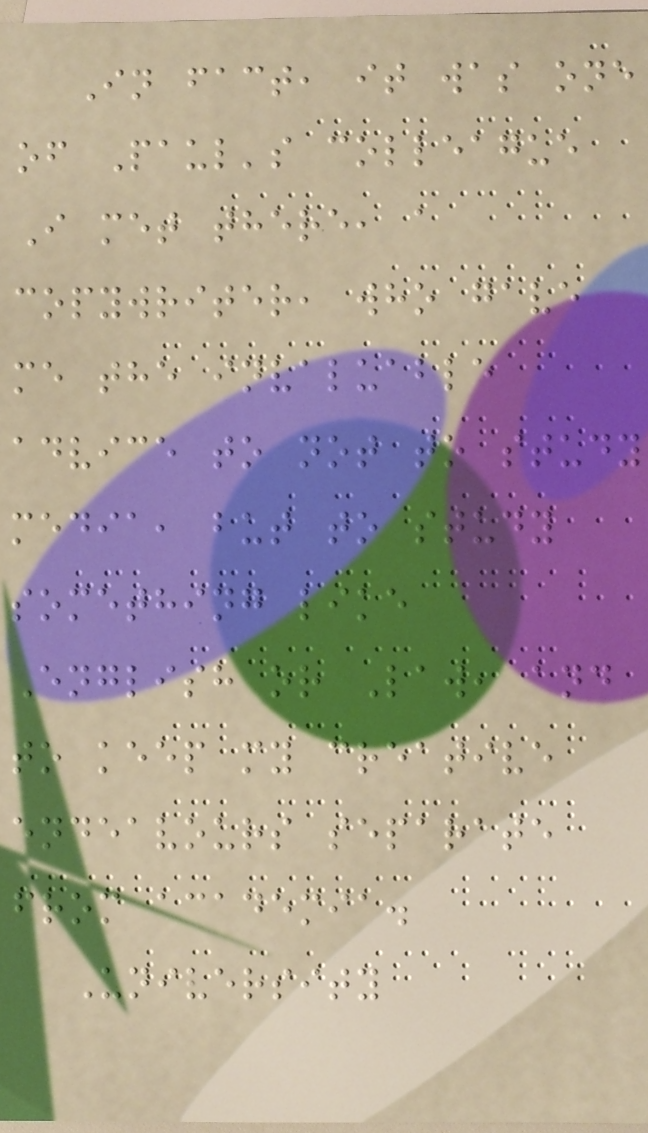In fact, it was one
of Paul's colleague
I met there, a
copywriter, who gave
me the invaluable
advice to not to study
media, but to study
something like
English or Law, and
to keep my creative
endeavours separate
from academia.
University
